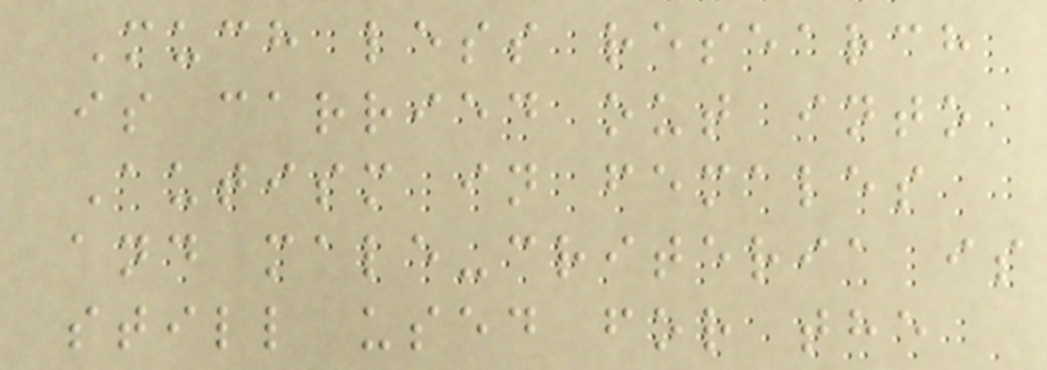Much less research
is carried out into
Autism in females
and male-criteria is
still used for the
